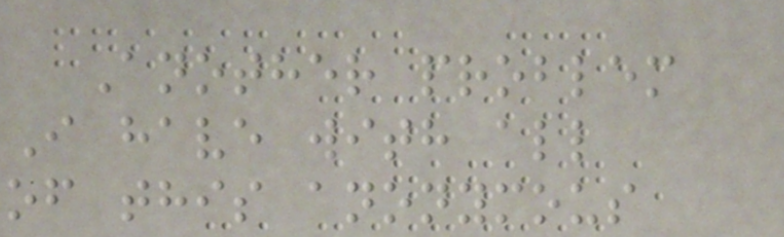Another problem
I have with all
of this anonymous
